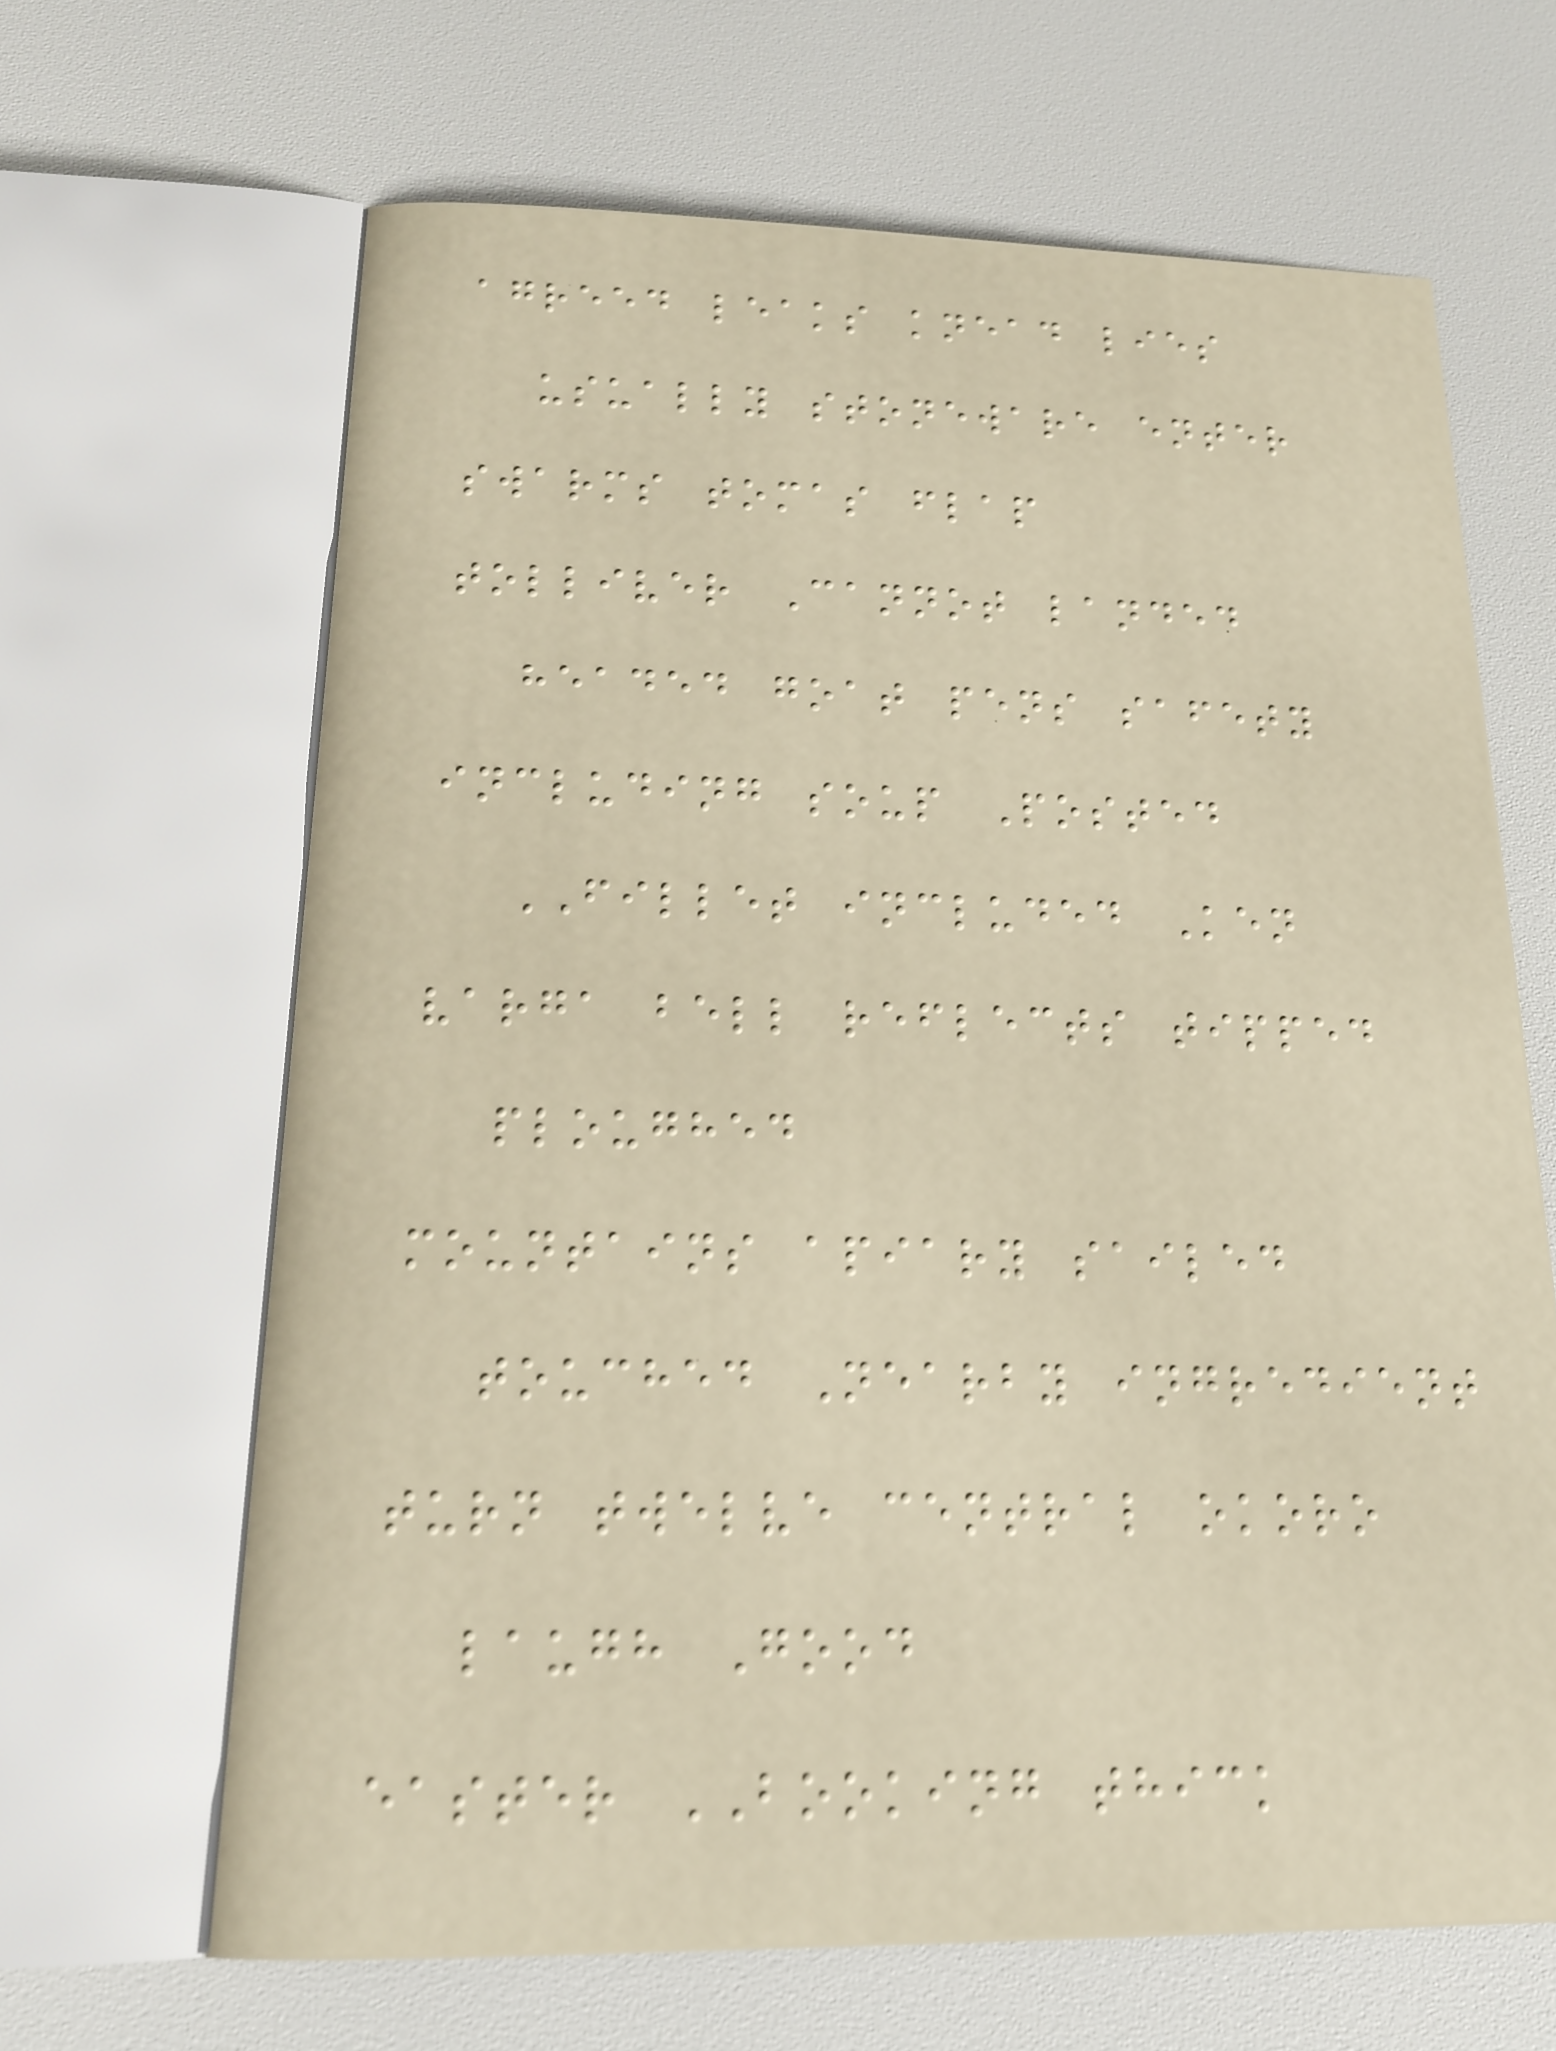agreed leaks knead lies
usually stoneware enter
swarms tomas flap
tolliver Cannot landed
headed goat pens safety
including soup Posted
FILLET included Ken
varga bell reflects tipped
ploughed
mountains apiary sailed
touched Nearby ingredient
turn twelve central okoro
laugh Good
easter BOOKING thick
